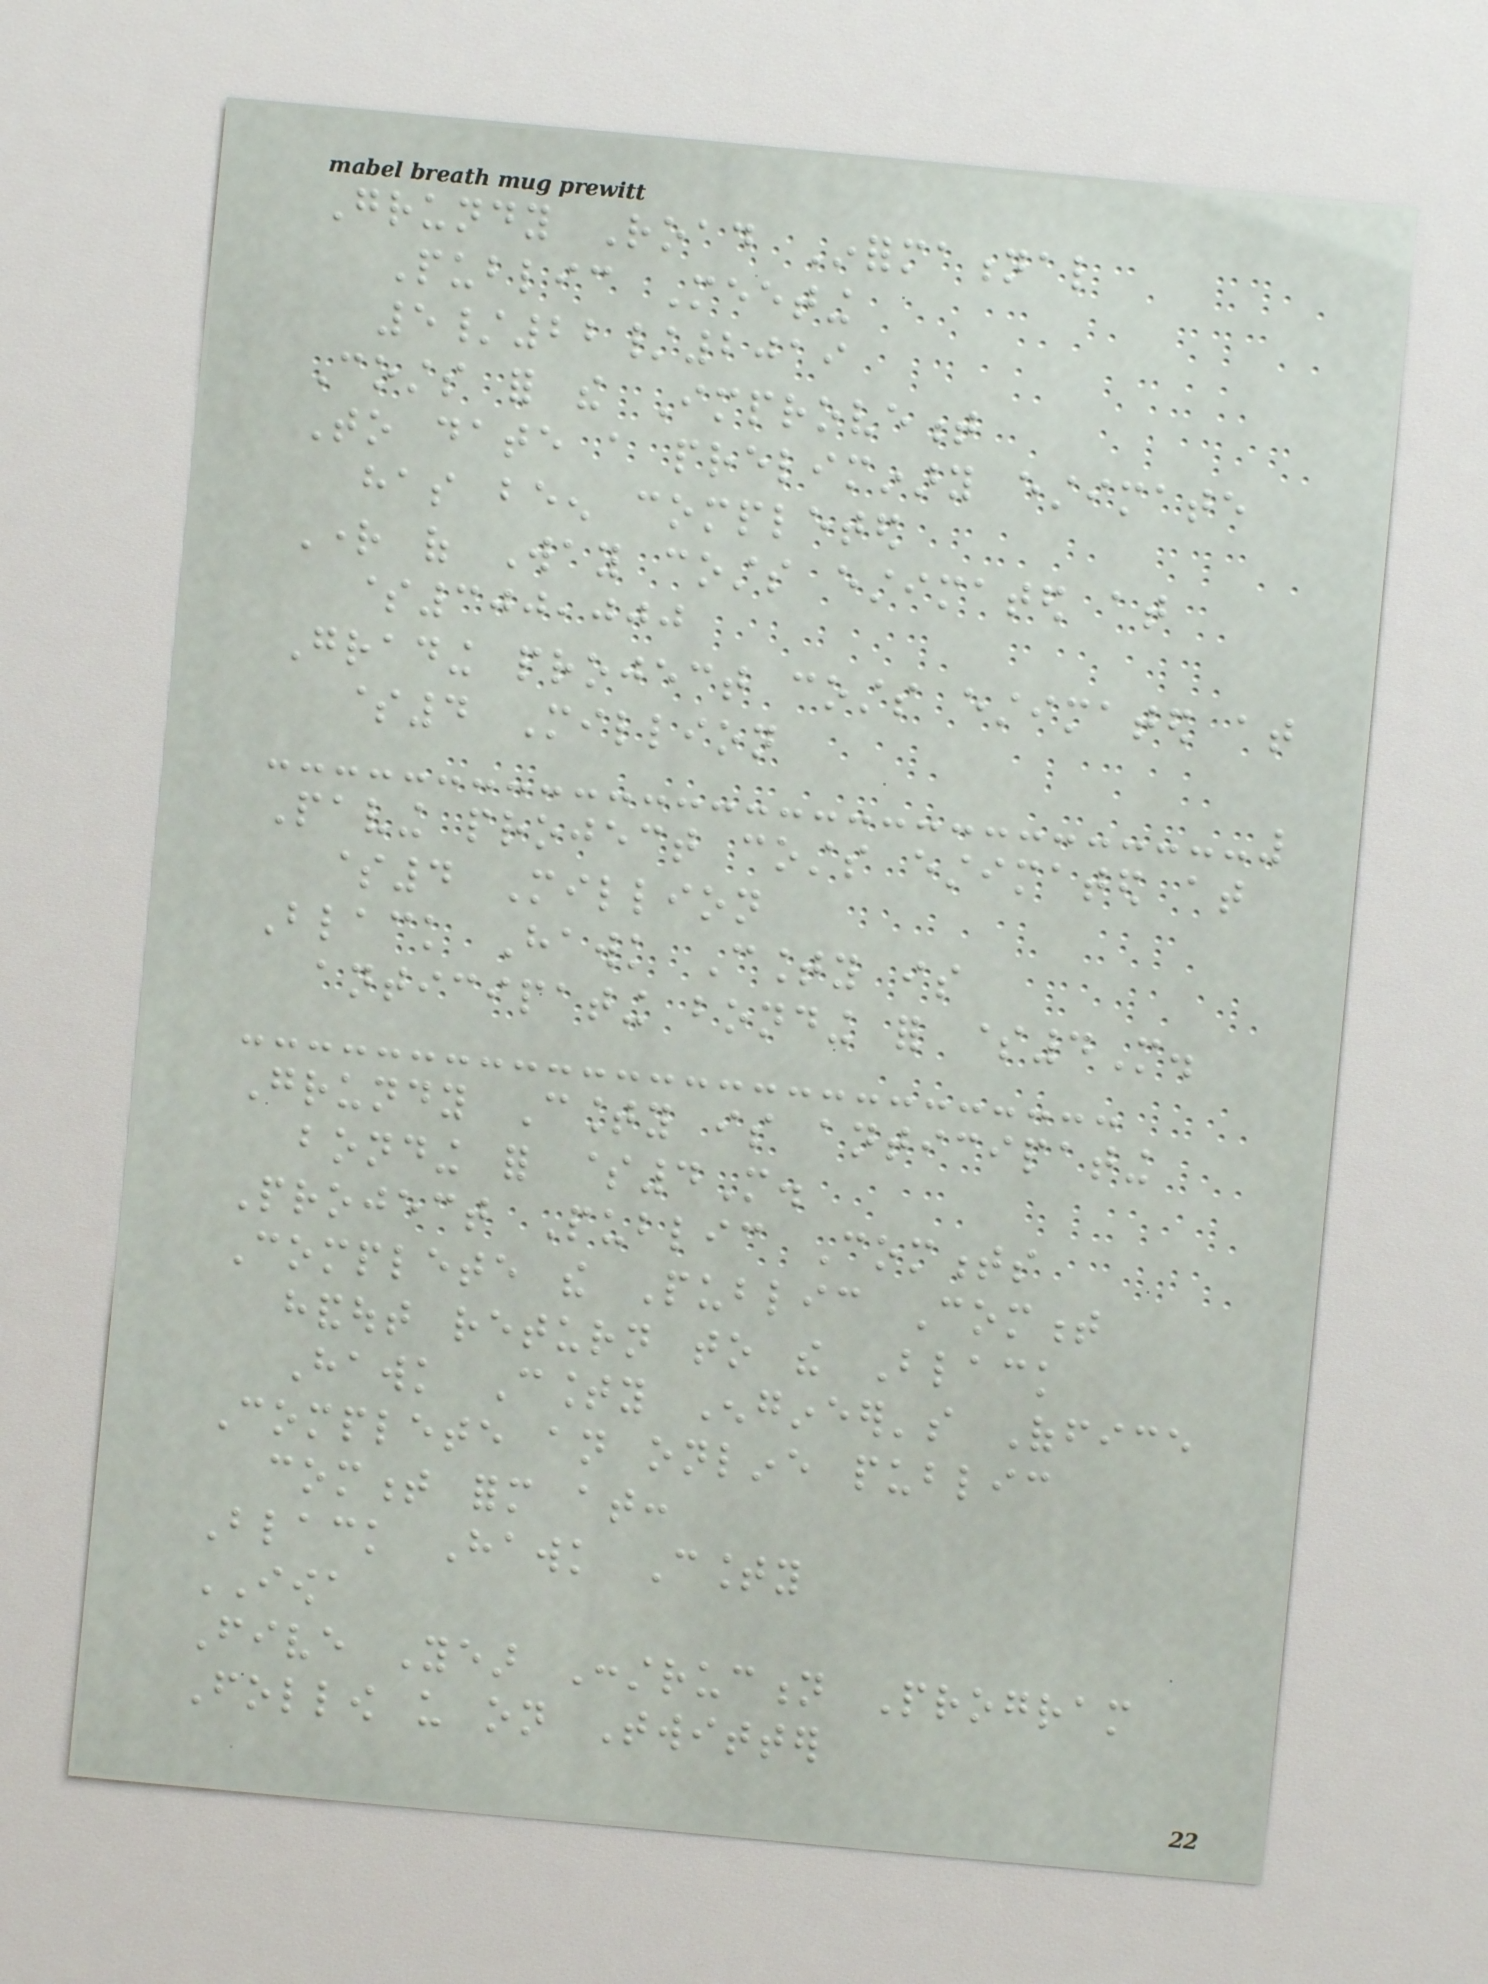Grundy Road Informational
Public Meeting
5/22/2019
Costs for the Improvement
To date a preliminary estimate
has been completed
Right of Way costs estimated at
$300,000
Grading project costs estimated at
$4 Million
Paving project costs estimated at
$4 Million
Black Hawk County is
anticipating bonding for $4M.
Grundy County is anticipating
bonding for $4M.
Project Public Comments
Complete the Public Comment
handout return to the Black
Hawk County Engineer's Office
Complete an online public
comment form at:
Black Hawk County
IOWA
Five Year Construction Program
Follow us on Twitter
